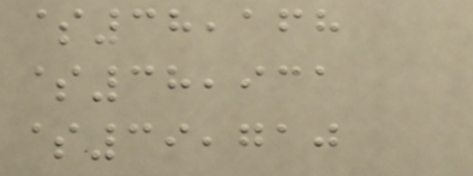$38,168
$38,931
$39,710
